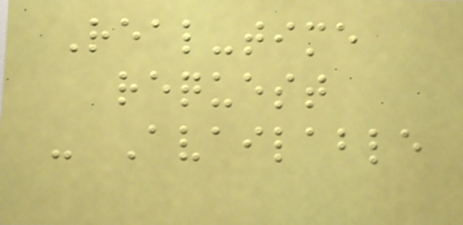Real-time
request
- Available
